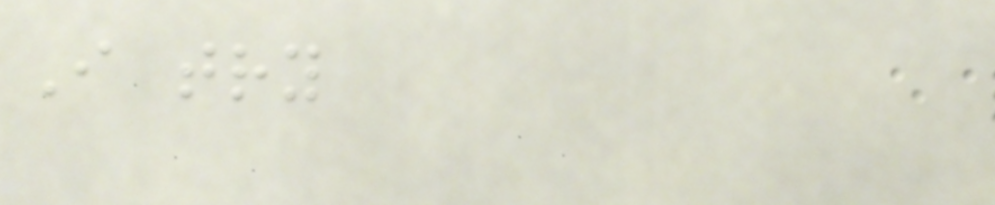I try
